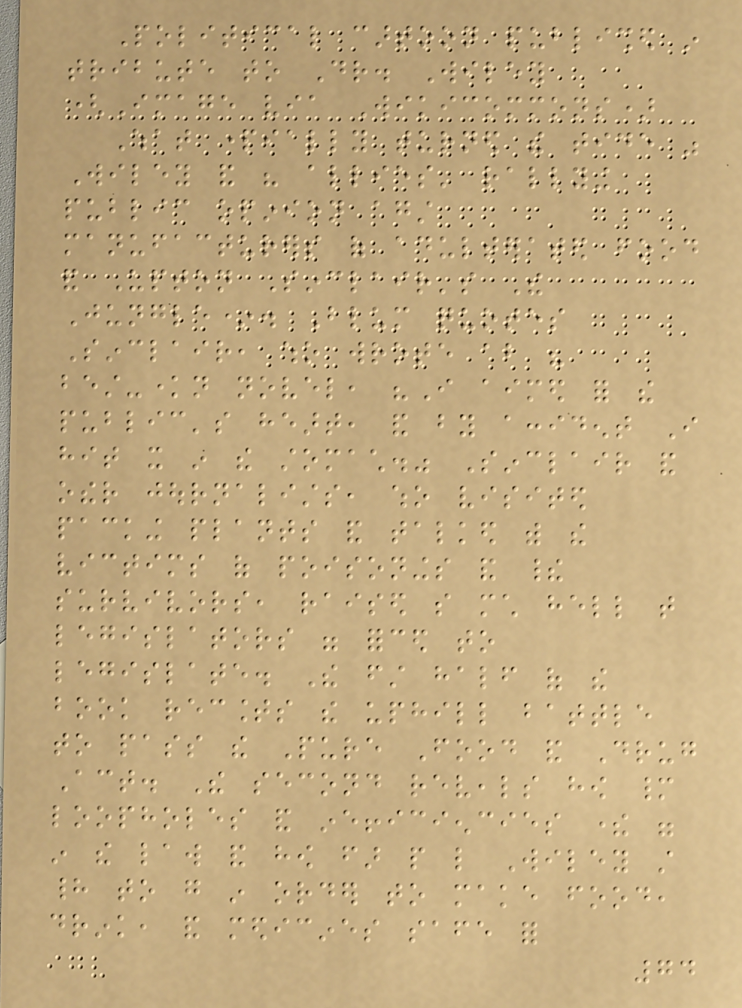Political cartoon published in
tribute to Dr. Wiley
(Image via Wikicommons)
What partially turned the tide was
Wiley and his allies' rallying
public opinion against
manufacturers of adulterated food
and Upton Sinclair's The
Jungle*. Blum quotes
Sinclair, who wrote about his
best-known novel, "I aimed for the
public's heart, and by accident I
hit it in the stomach." Sinclair and
other journalists, who visited
packing plants and talked with the
victims of poisonings and their
survivors, raised so much hell that
legislators were forced to
legislate. The first half of the
book recounts the uphill battle
to pass the Pure Food and Drug
Act. The second reveals how many
loopholes and inefficiencies there were
in the law and how far people like Wiley still
had to go in order to make food,
drink, and medicines safe for
74
